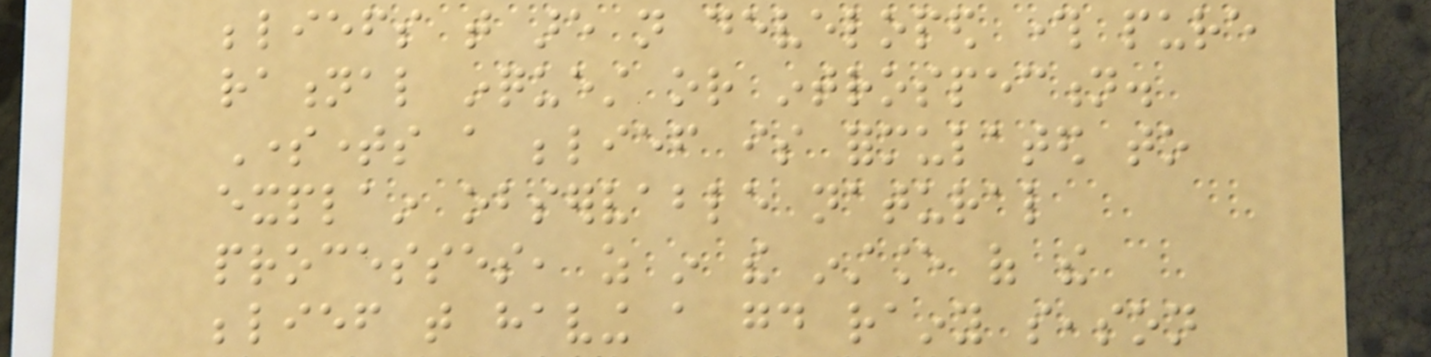beliefs that are not developed through pure
rational inquest or introspection.
Sometimes a belief is formulated to
explain observable natural
processes, as in the instance of the
belief that having a good rainy season
